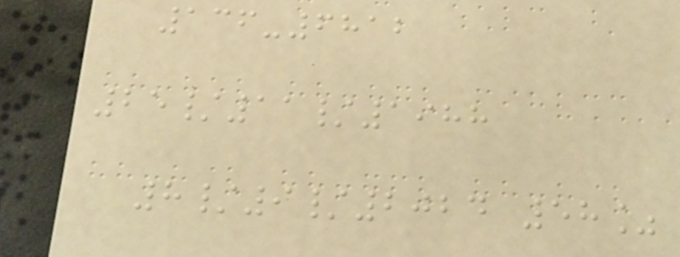136-6812
25/11/1988
8/9/2024 58%
